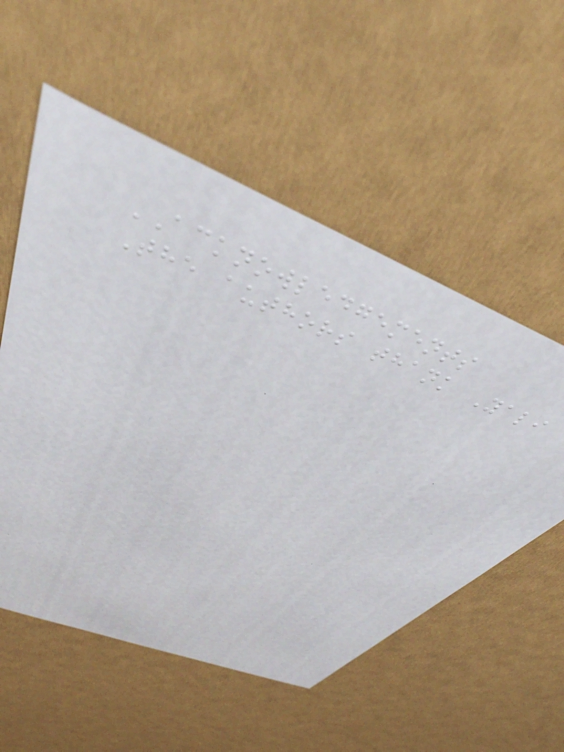ACKNOWLEDGEMENTS
The authors thank Yali
